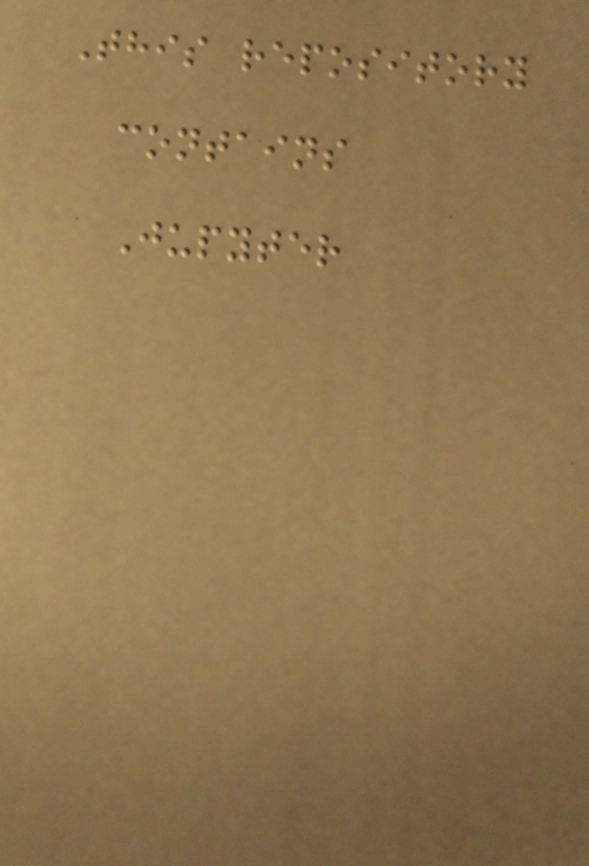This repository
contains
Jupyter
